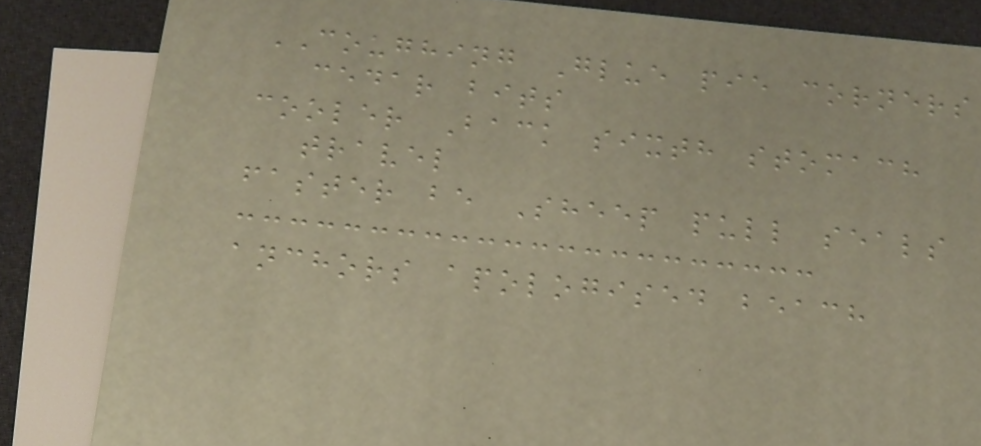COUGHING Glue pie corners
cedar bits
cooler Back sixth stomach
travel
faster be Sheep pull seals
anchors apologised beach
